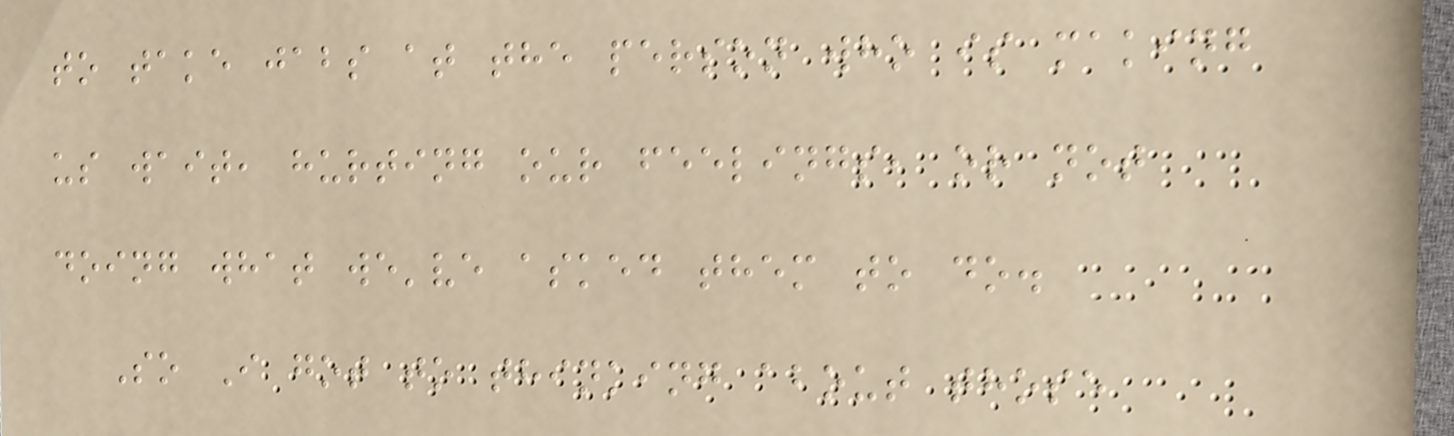to take jabs at the person who is making
us wait, hurting our feelings, or not
doing what we've asked them to do.
So I got to thinking about those
